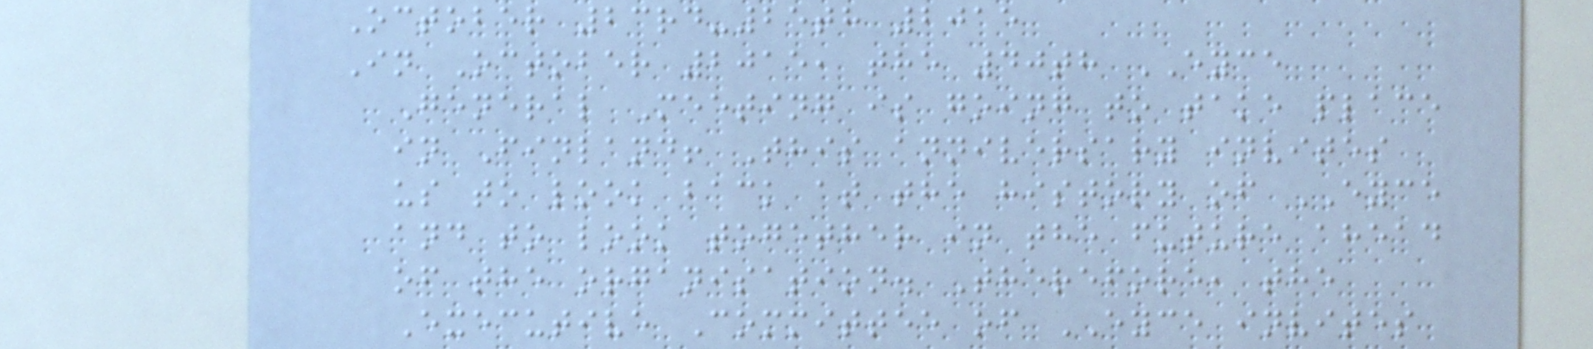October 23rd-25th 2015
In October 2015, the 40th EYCE
General Meeting is going to take place
in Finland! This anniversary invites
us to look back at the history of EYCE
and to look together in the future ahead
of the organisation. Therefore, the
Executive Committee of EYCE invites
